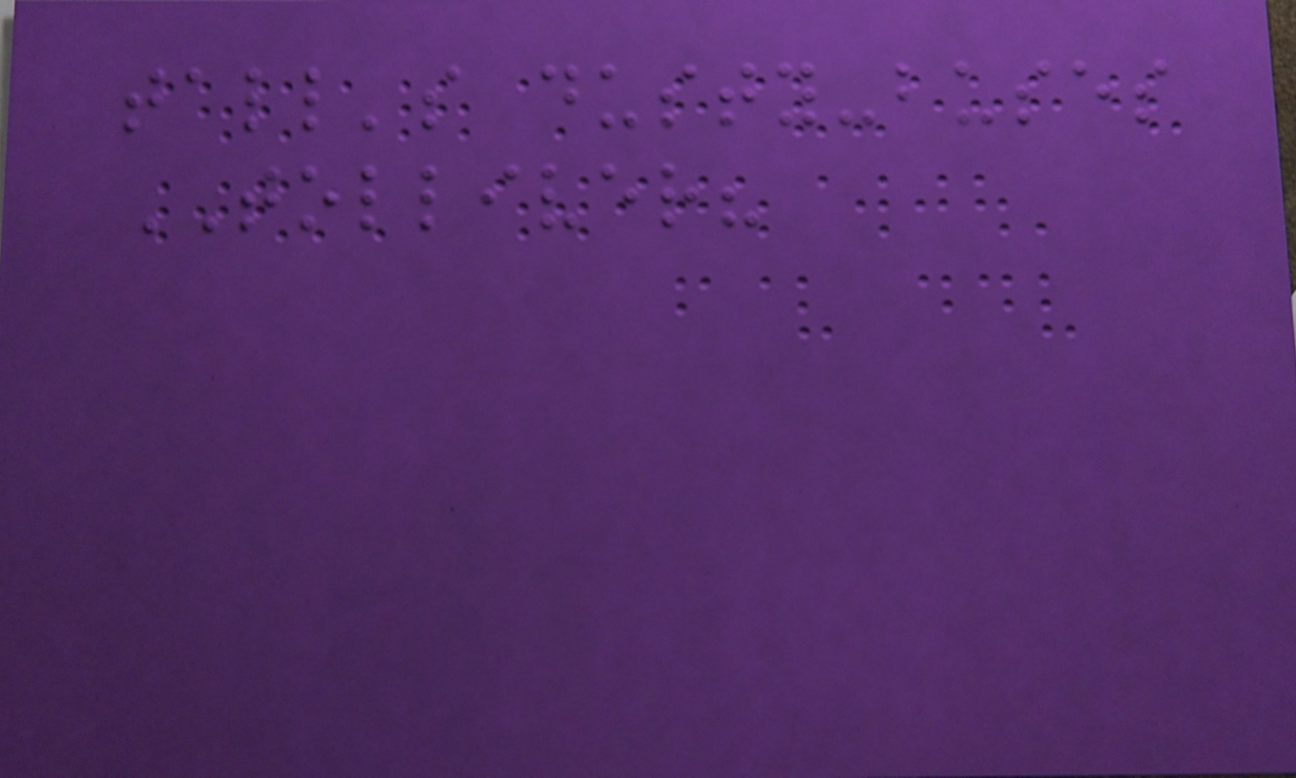tall's dusty-buses
TOLLIVER?
